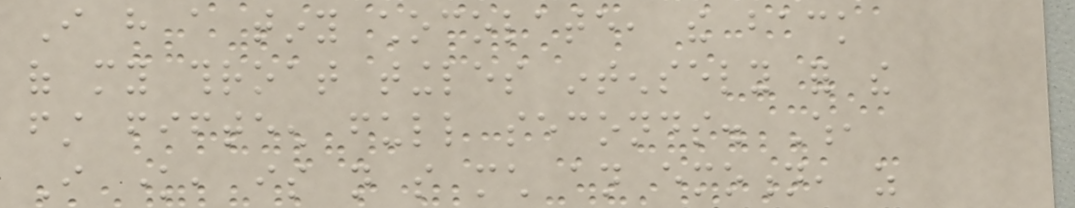I have a tiny chocolate, the back
of my throat tingles intensely for the
first fifteen full seconds. Which,
I know, is not so much an emotion, as
